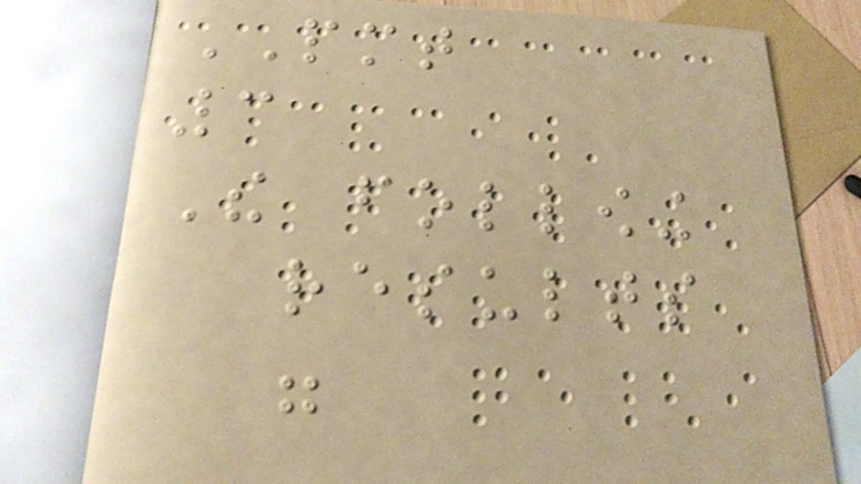PMT
3
The following
results
were
